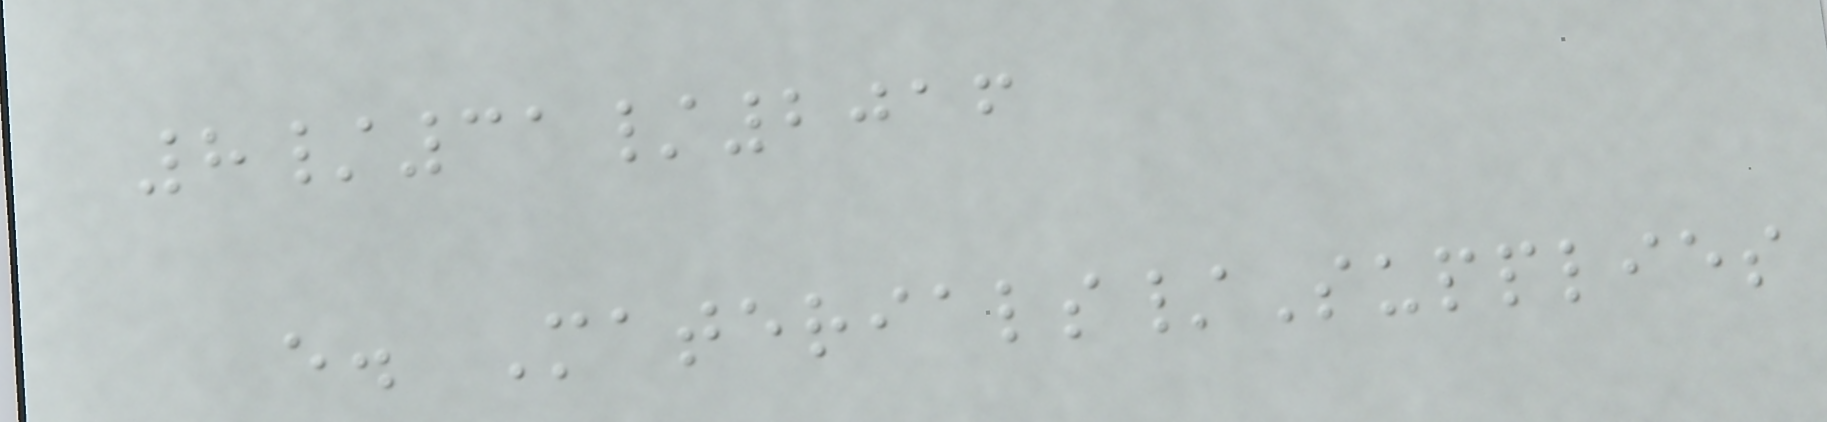8/31/2016
e. Materials/Supplies
